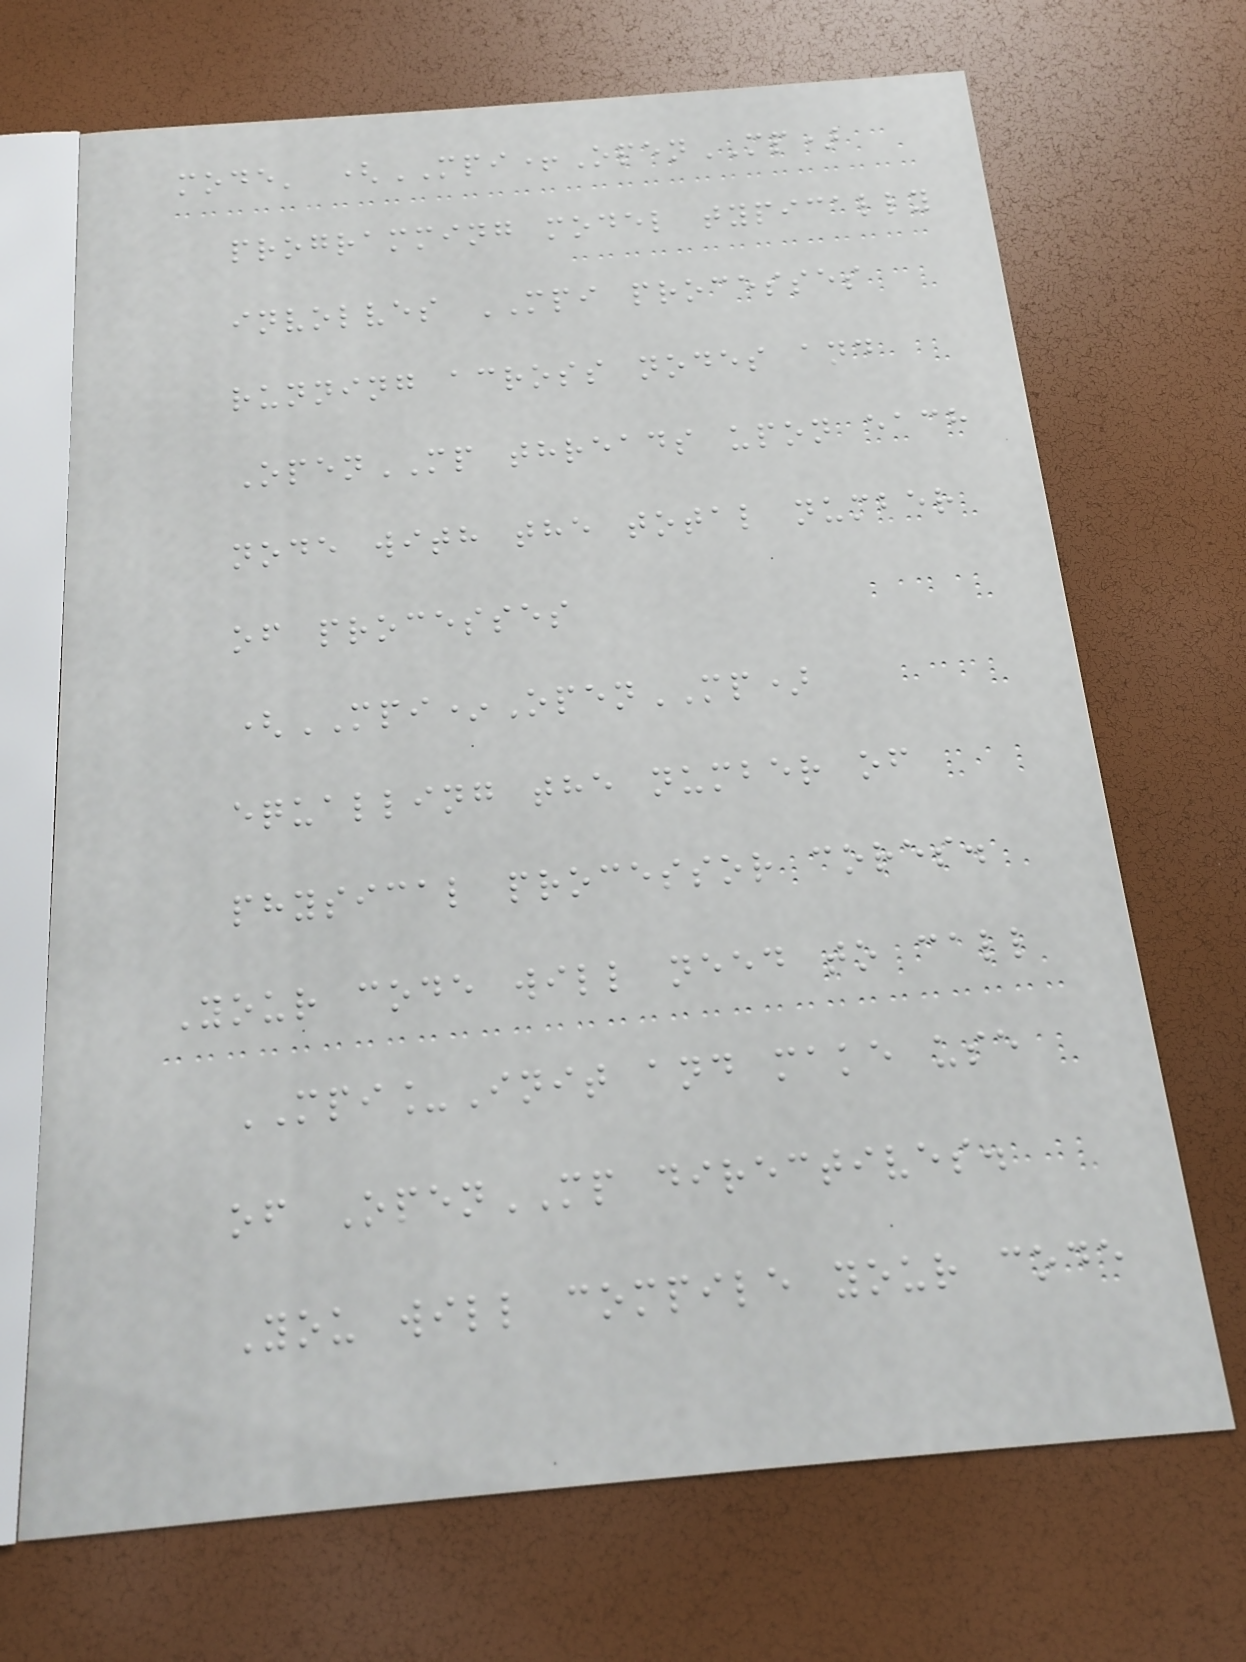mode' (MPI+OpenMP)
programming model typically
involves MPI processes
running across nodes and
OpenMP threads upon each
node with the total number
of processes
(MPI*OpenMP)
equalling the number of
physical processor cores.
Your code will need to call
MPI_Init and make use
of OpenMP directives.
You will compile your code
